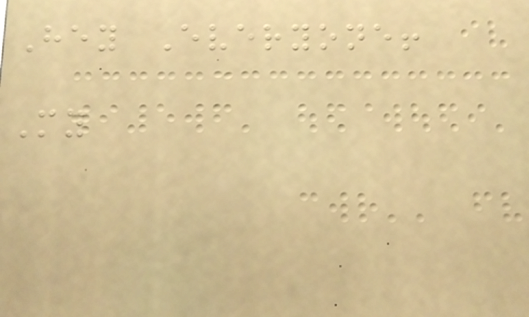Hey Everyone!
My
